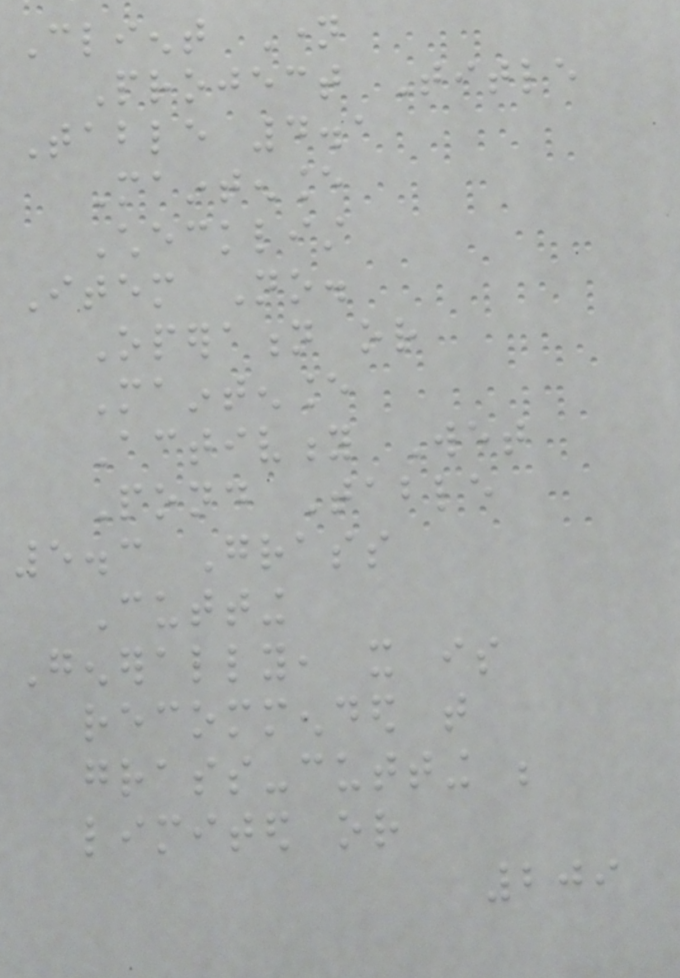Client Name
Project Title
Table 4.1
Maintenance
Checklist
Item No.
Operation or
Maintenance
Activity Wet
Pond Table
5.3 Grass
Cutting
Generally, it is
recommended that
grass-cutting be
limited or
209
